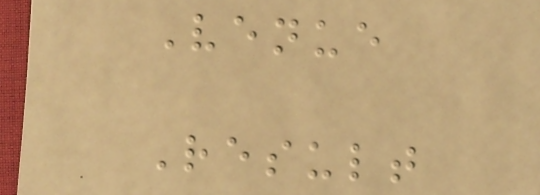Venue
Result
